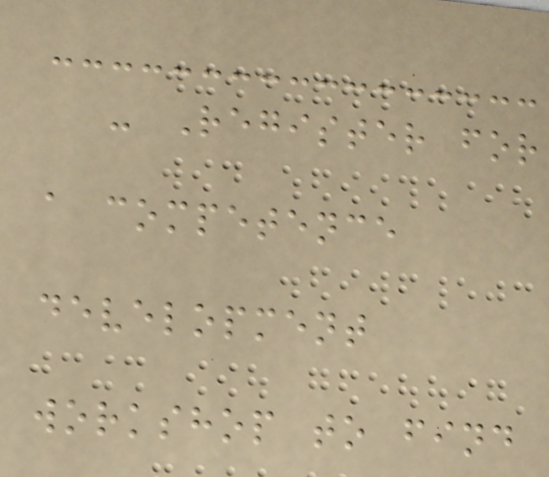- Register for
a competence
development
workshop to find
